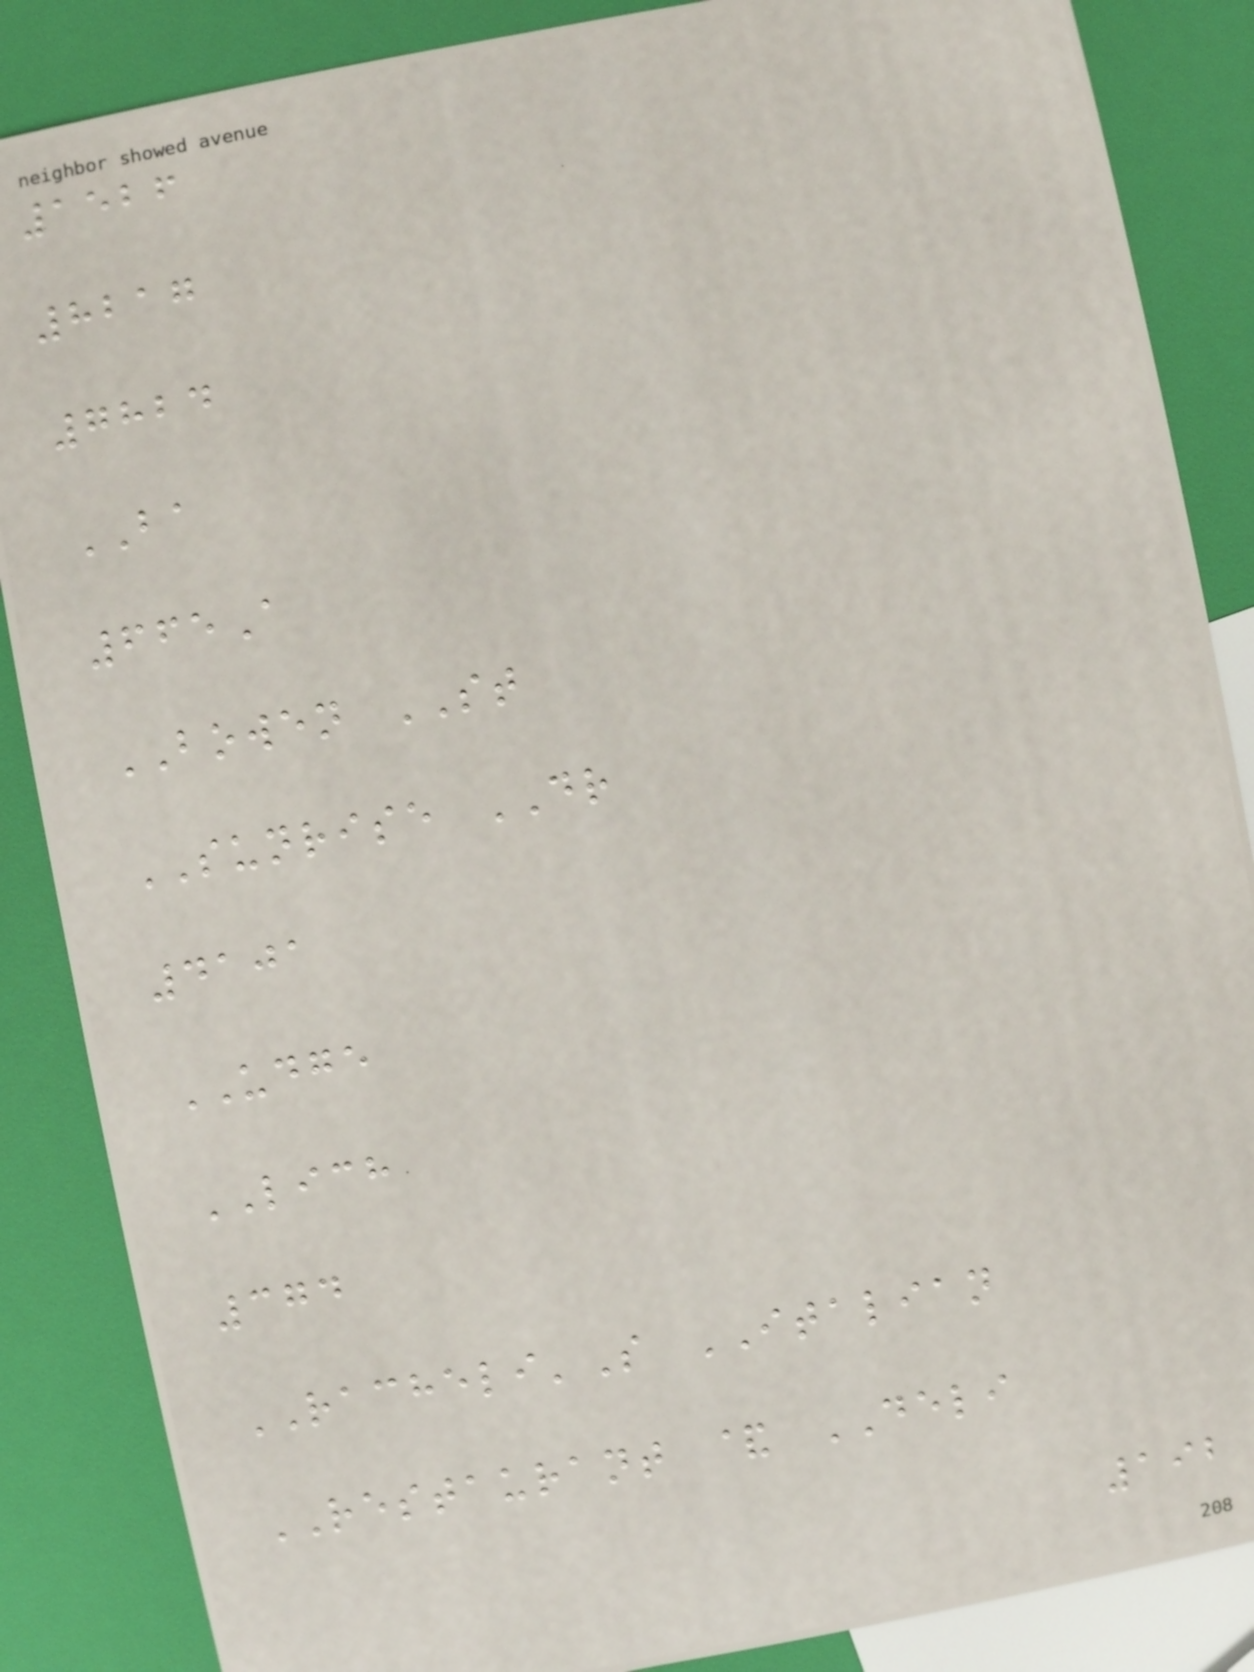1526
8217
7824
BA
665A
BOWEN ST
SUNRISE DR
4101
UDGE
LICH
374
RACHELI'S ITALIAN
RESTAURANT & DELI
192
